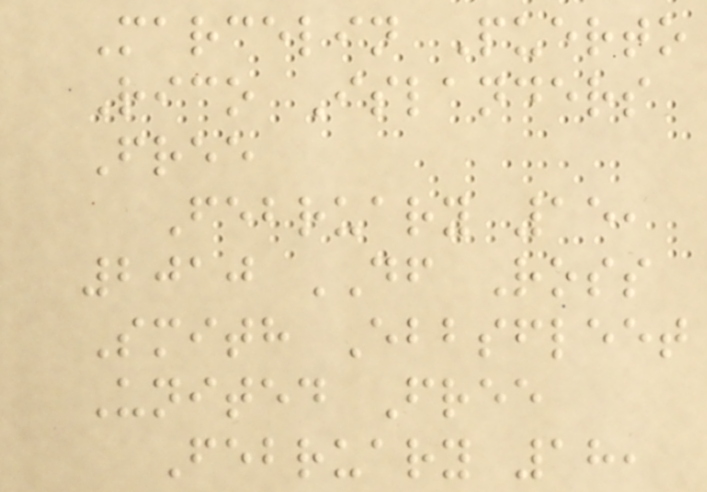Marcelin Puerto
Rico Islanders
Free
February 15,
2010 DF Ross
Smith Ebbsfleet
United Free
February 18,
